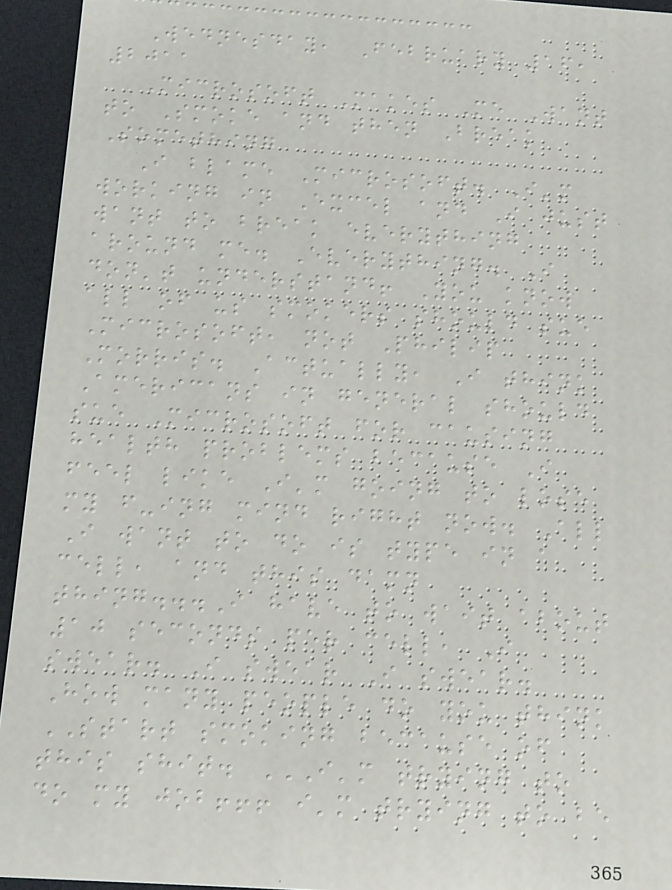Wednesday, February 16,
2011
Microsoft Makes Me Want
to Smoke and then Break
Something
I blame Microsoft. I'm
working in Excel and I just
want to break everything
around me. Everything. I
don't understand! You know
all of us smokers should sue
Microsoft, not Philip
Morris. Actually, I think
Americans in general should
sue Microsoft for causing
health problems because I
feel like I'm going to lose
my f-ing mind right now. All
I want to do is type in a
cell, and this damn
thing...I have to wait about
10 seconds per cell, I
swear. I swear I swear.
How many people do you think
START smoking because of
this shit. I'M TRYING TO
DO MY JOB!!! I'M TRYING TO BE
